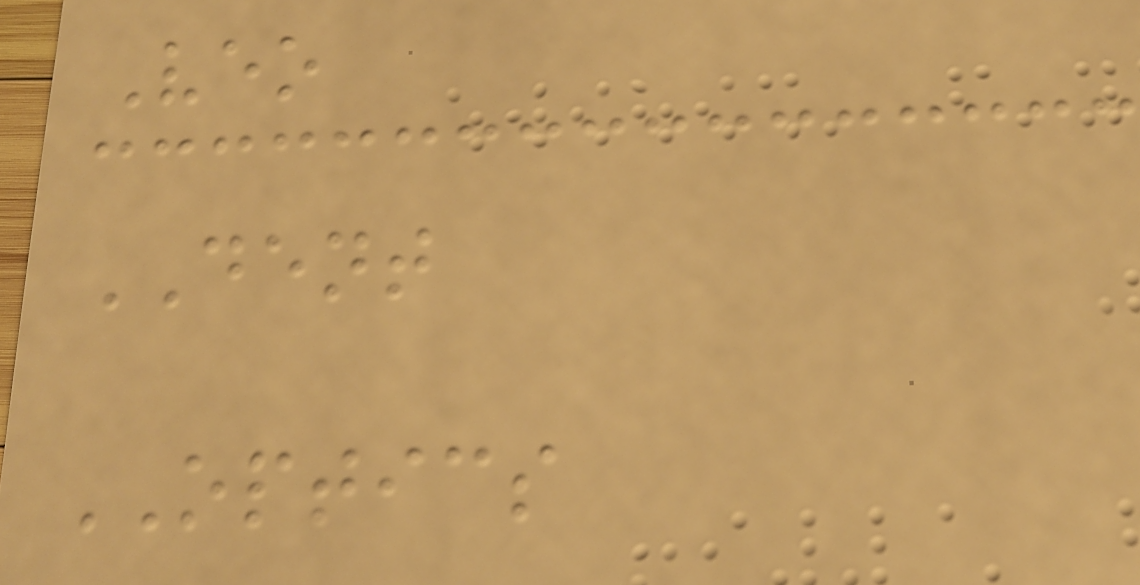Veo
DENT
OPTICS
